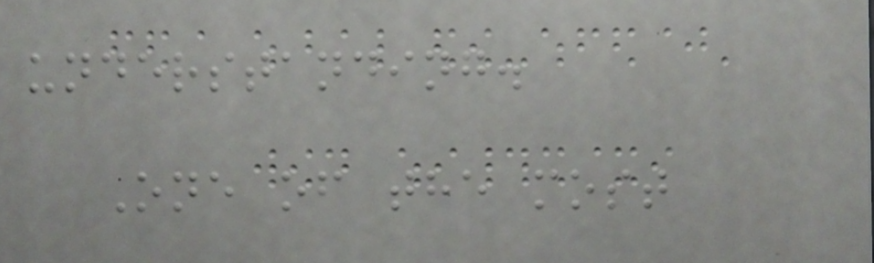understanding.
One of the most
